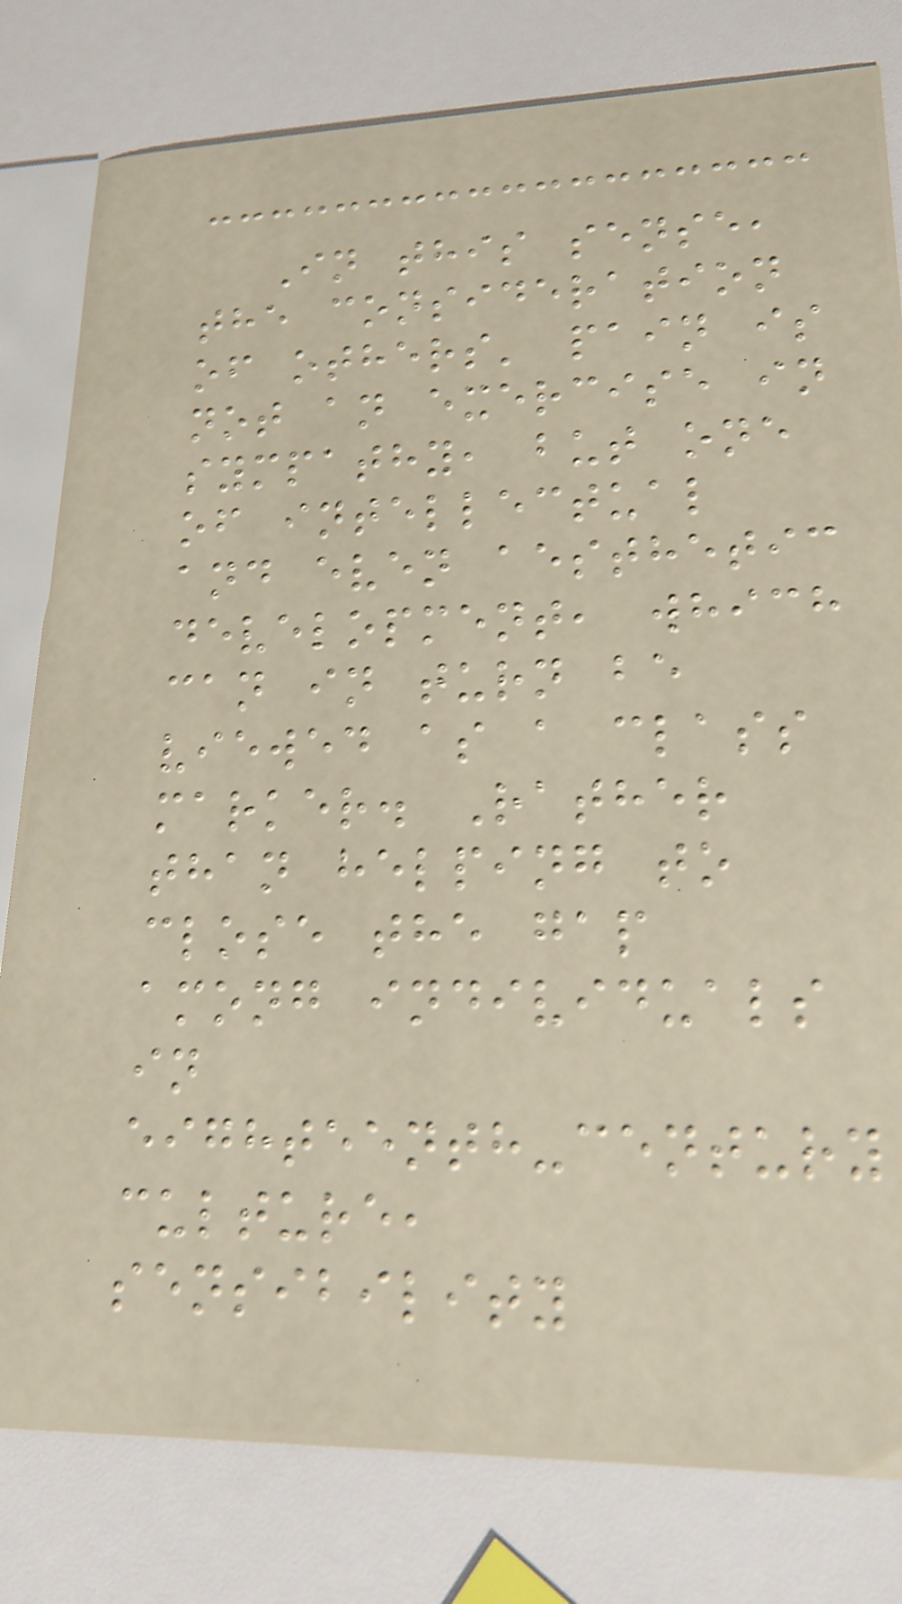In this sense,
the consideration
of others' pain is
not an exercise in
sympathy, but one
of intellectual
and even aesthetic
development, which
can in turn be
viewed as a class
marker. Rather
than helping to
close the gap
among individuals
in
eighteenth-century
culture,
sensibility
